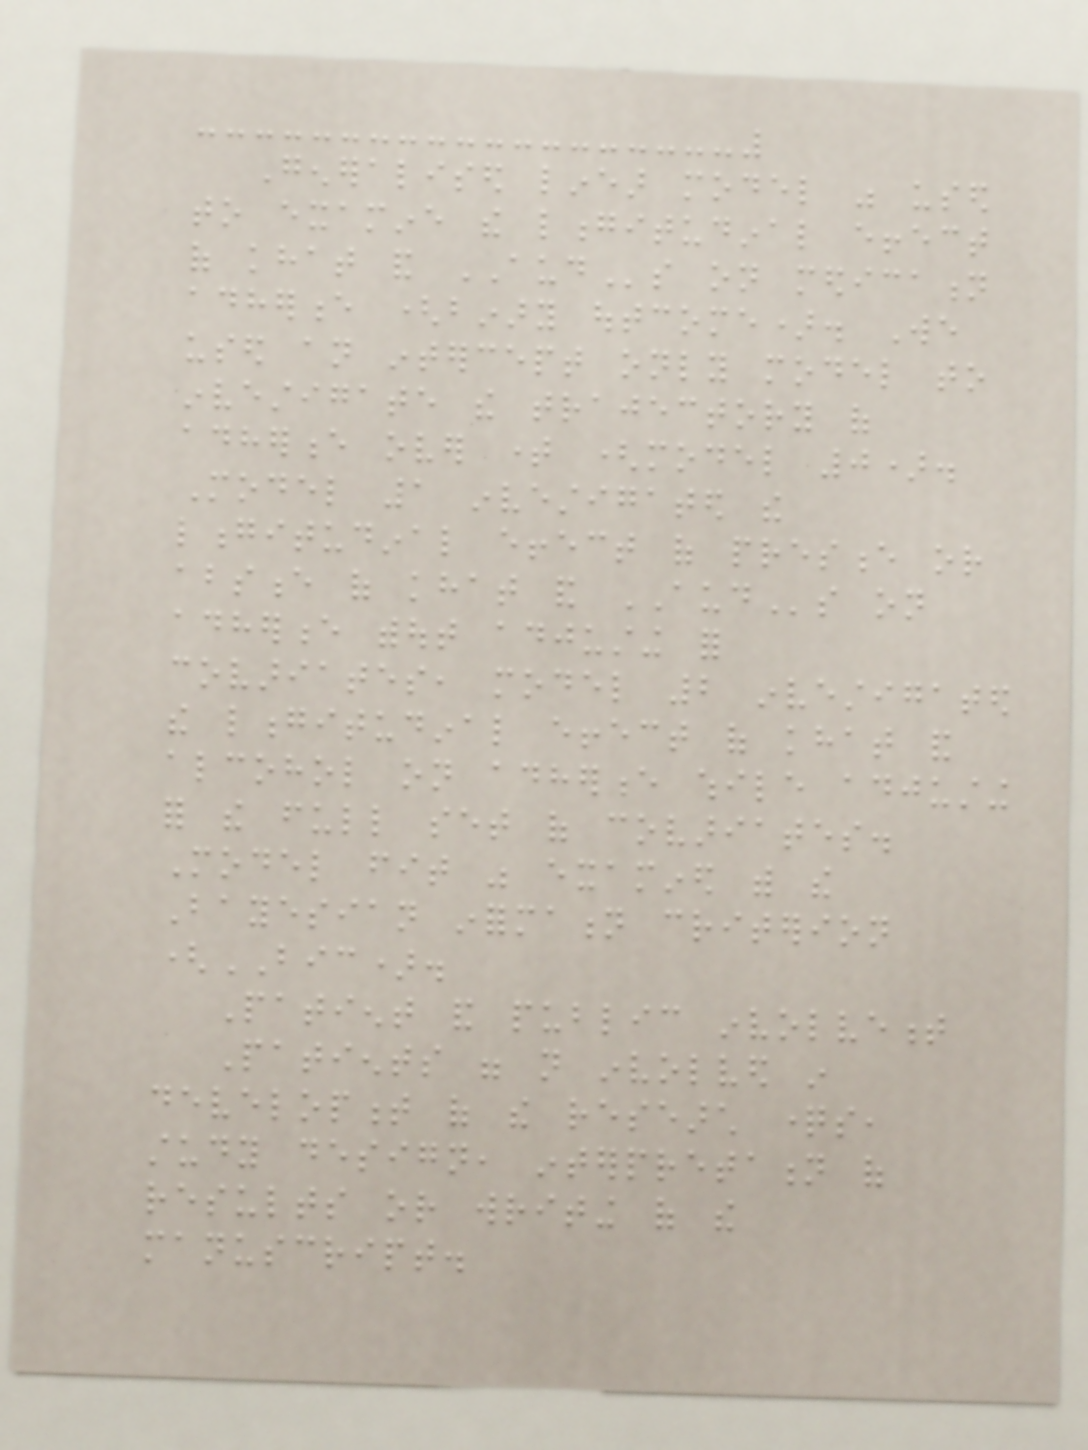Generalised linear model was used
to examine the longitudinal effect
of khat and AUDs on medication
adherence (binary outcome). We
used an intercept only model to
investigate the trajectory of
adherence over time (model 0).
Model 1 investigated the
longitudinal effect of presence or
absence of khat and AUDs on
adherence without adjusting for
covariates, model 2 investigated
the longitudinal effect of khat and
alcohol on adherence while adjusting
for the full set of covariates.
Model fit was examined with the
Bayesian information criterion
(BIC).
Patient and public involvement
Patients were not involved in
development of the research questions,
study design, interpretation of
results or writing of the
manuscript.
